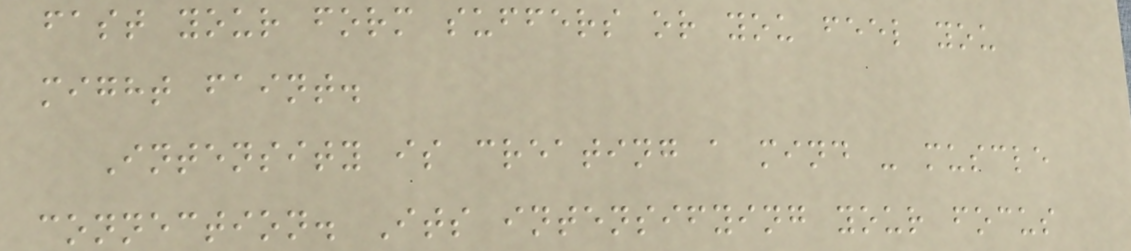fast your form suffers or you feel you
might faint.
Intensity is creating a mind - muscle
connection. Its intensifying your focus
